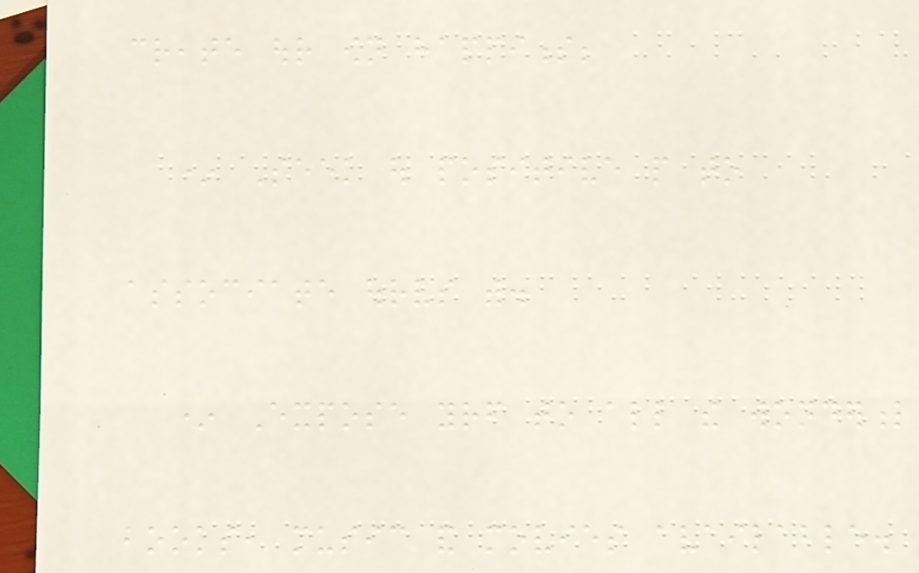create our own happiness;
* Seek out positive people to
associate ourselves with.
* Expose yourself to all the wonderful
books, music and movies available.
